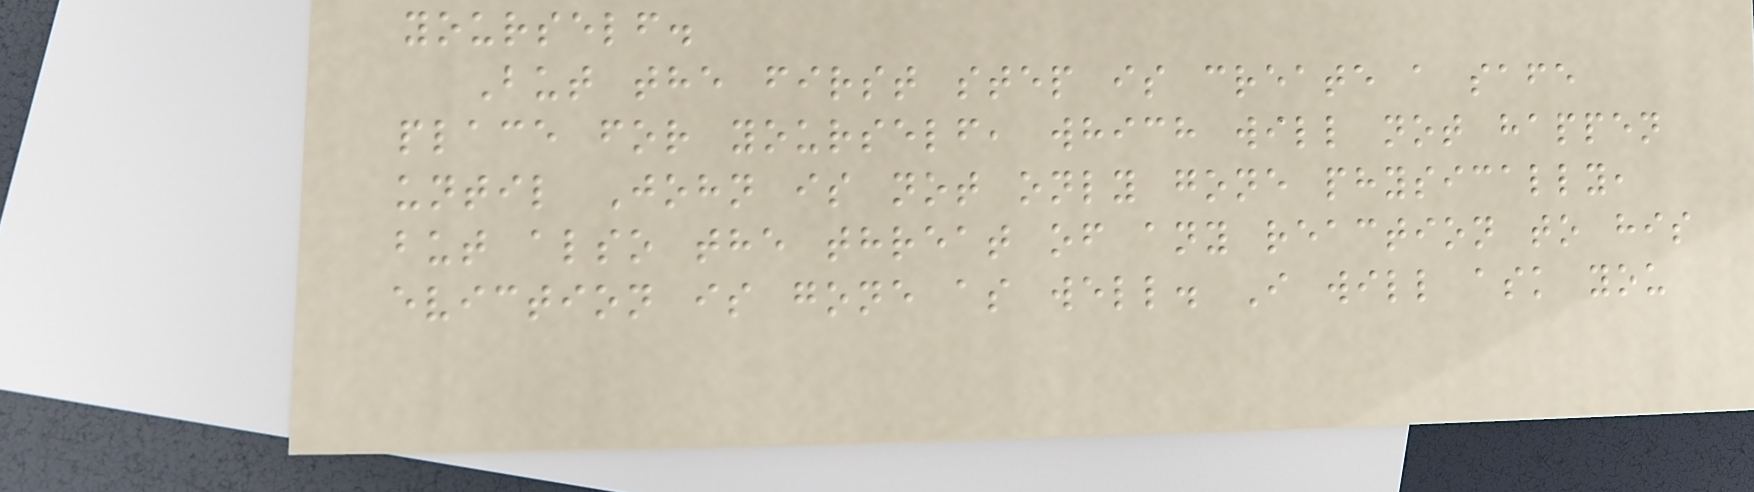yourself.
But the first step is create a safe
place for yourself, which will not happen
until John is not only gone physically,
but also the threat of any reaction to his
eviction is gone as well. I will ask you
